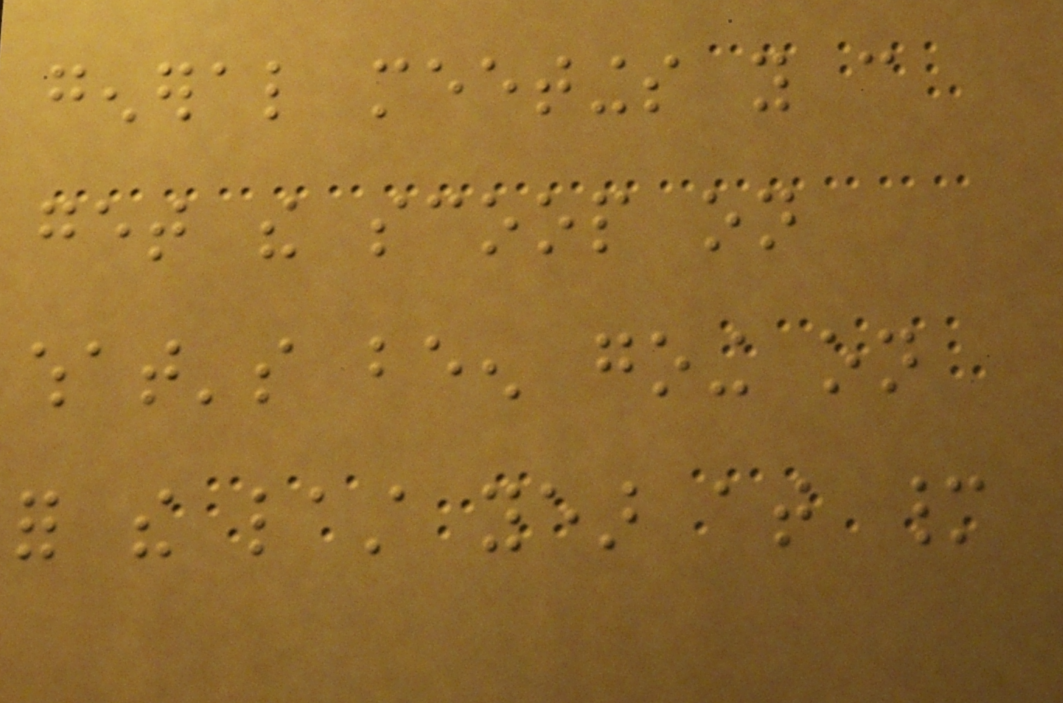general meetings you can
get the scoop on
what's been going on
for the last year at many
